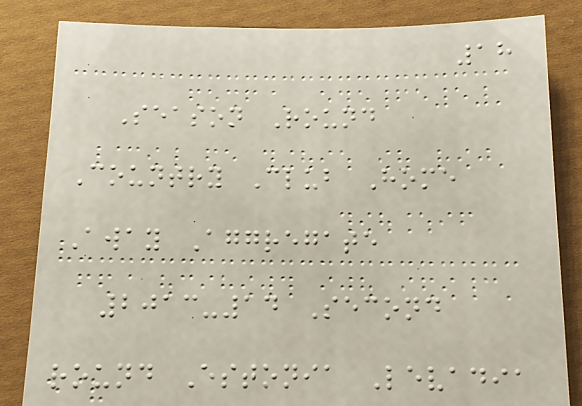18
Season Round
Country Club Home
Away Aggregate
2013-14 Second
round Estonia Levadia
